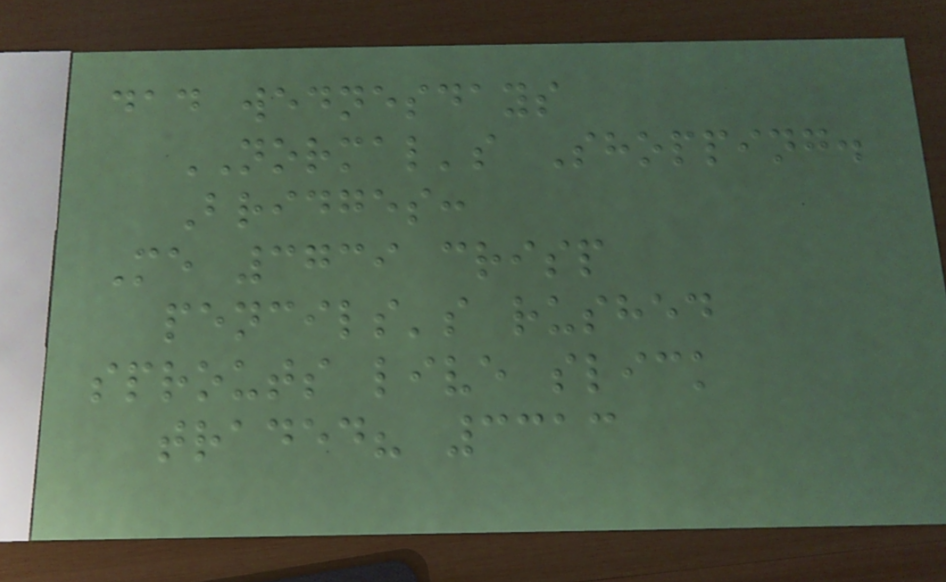dad wednesdays
NORMAL's Shopping.
Bridges:
Me 3739 crisp
pencils's rushed
sprouts live slick
traded? 3313
